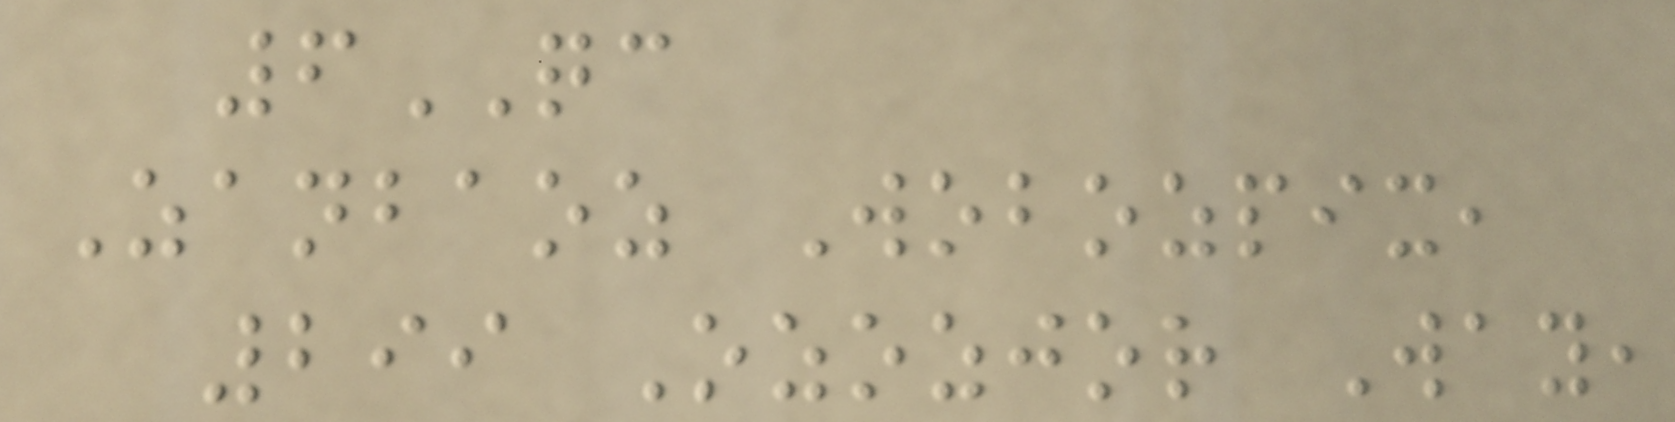6QC
Zanbaoz Wobozpix,
299 Ozozjor Way,
